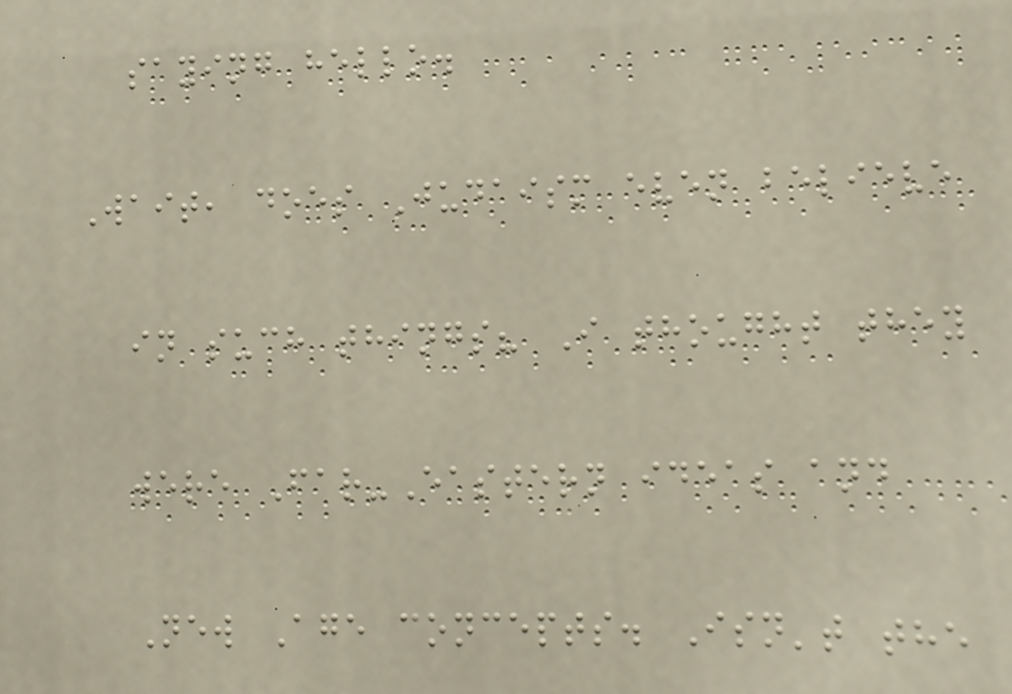saying hello.
Wait, does Judaism even believe
in such things? I thought they
were Far-Eastern ideas and
New Age concepts. Isn't the
